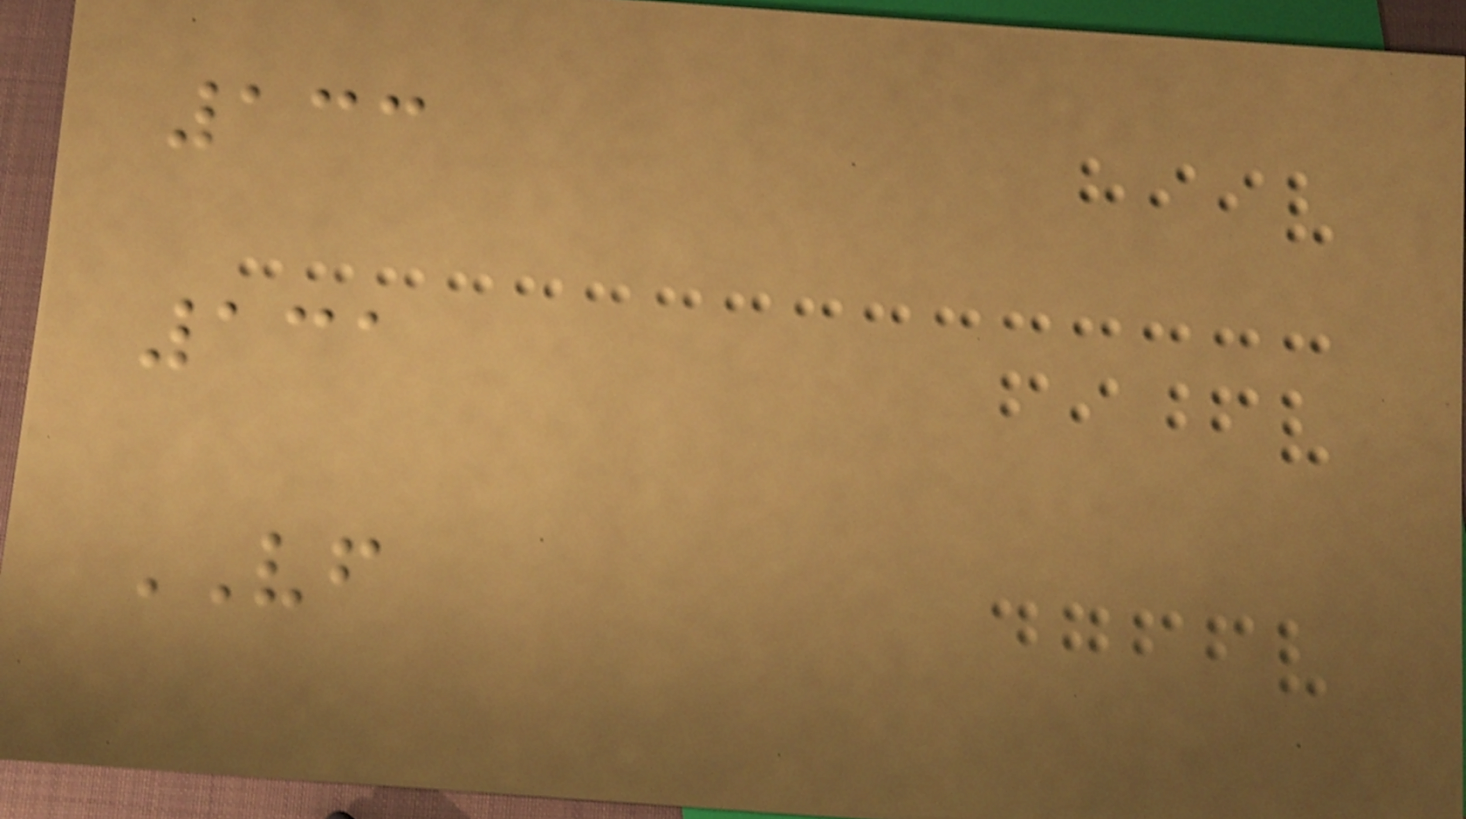133
131
VF
